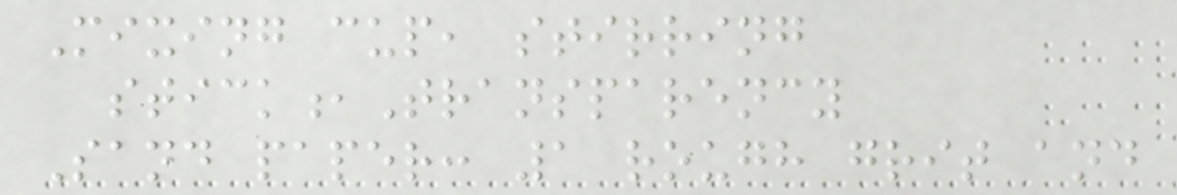Mixing cup, stirring
stick,Transparency
Sand paper: 1 rough grit and
